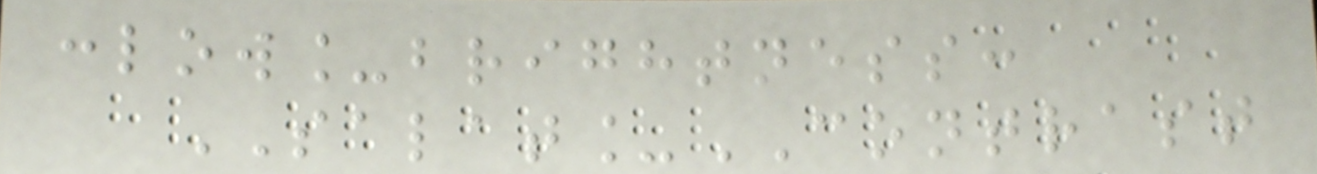:low_brightness:
SALAT_CONTRAST
